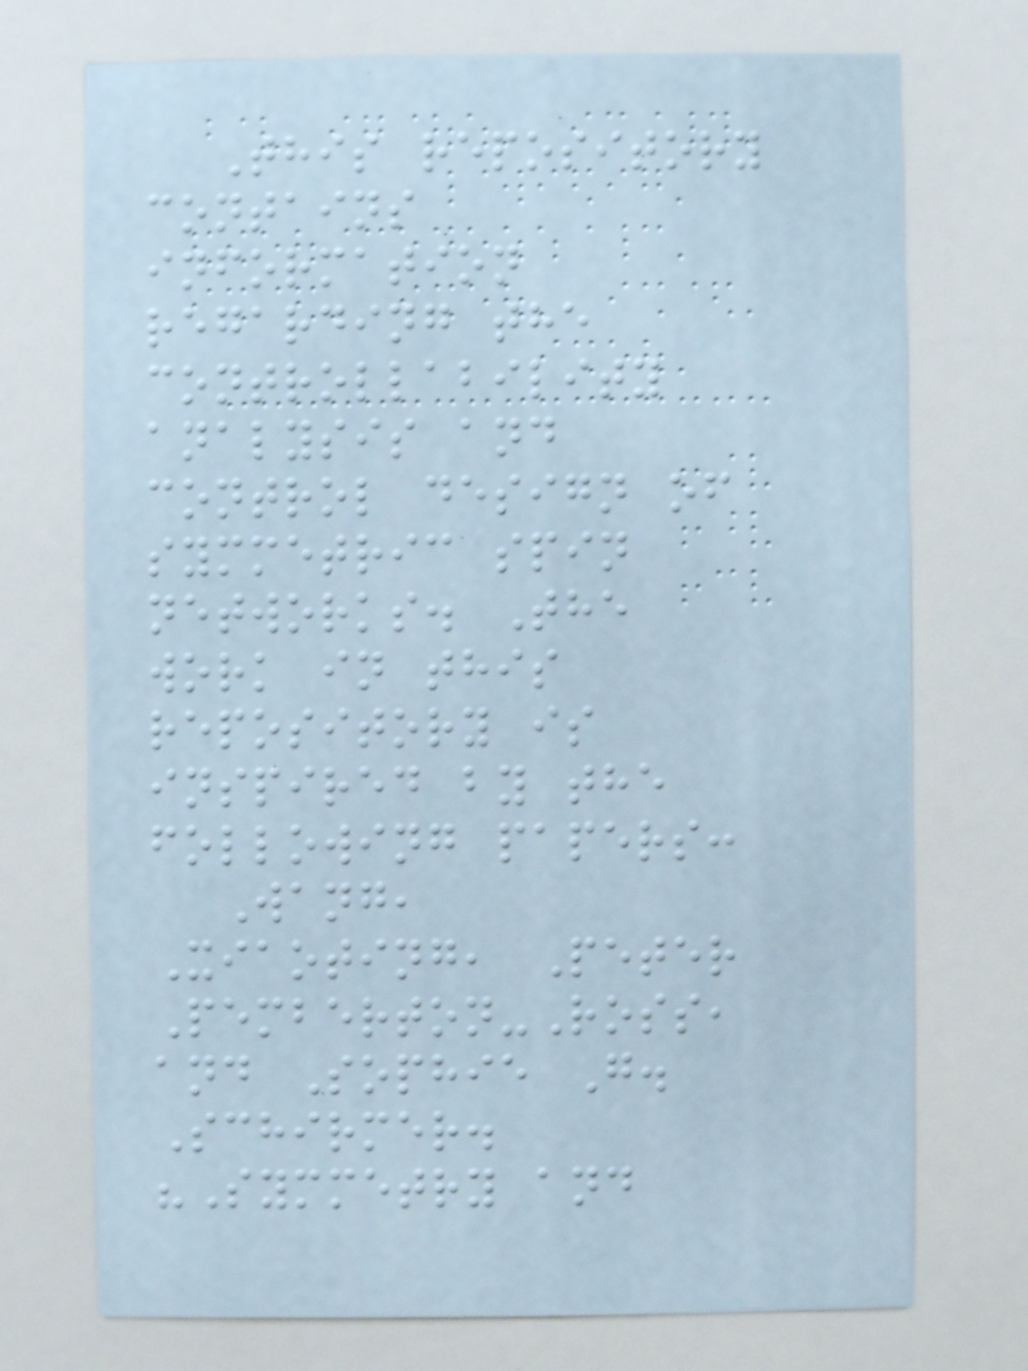This repository
contains
information
regarding the
controllability
analysis and
control design of
symmetric spin
networks. The
work in this
repository is
inspired by the
following papers:
Wang,
Xiaoting, Peter
Pemberton-Ross,
and Sophie G.
Schirmer.
"Symmetry and
